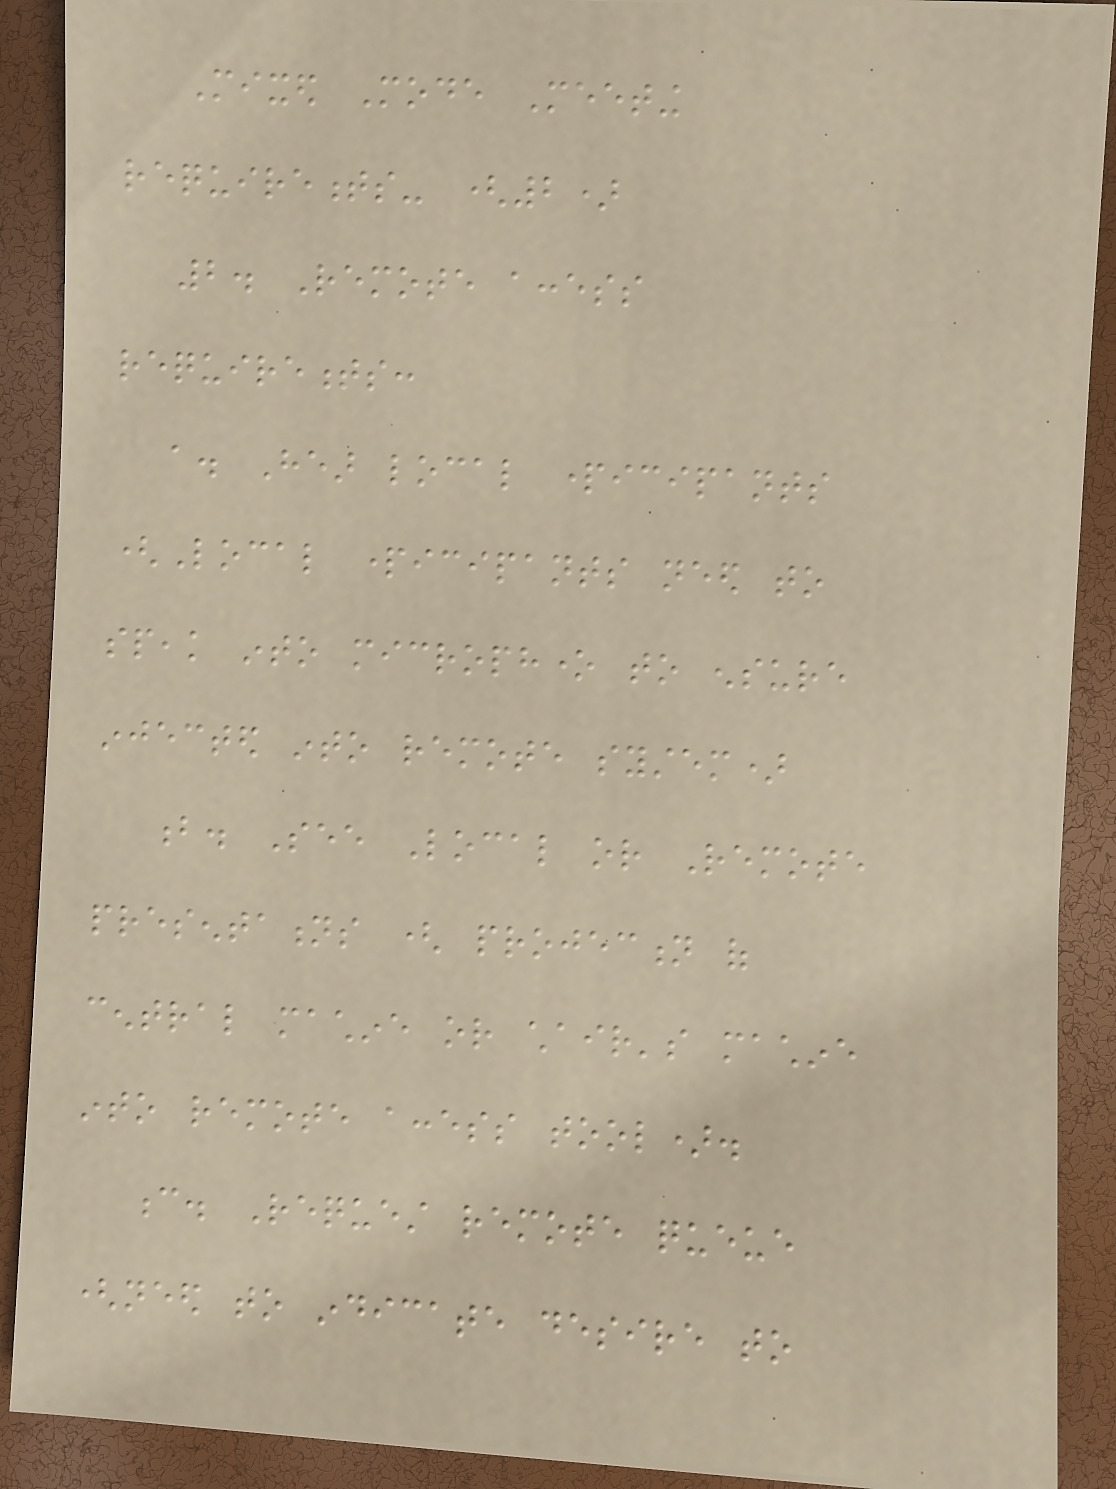Mixed Mode Meeting
requirements- (2)
2. Remote access
requirements:
a. Hear local participants
(Local participants need to
speak into microphone to ensure
injected into remote system)
b. See Local or Remote
presentations ( projection of
central machine or chair's machine
into remote access tool).
c. Request remote queue
(need to indicate desire to
